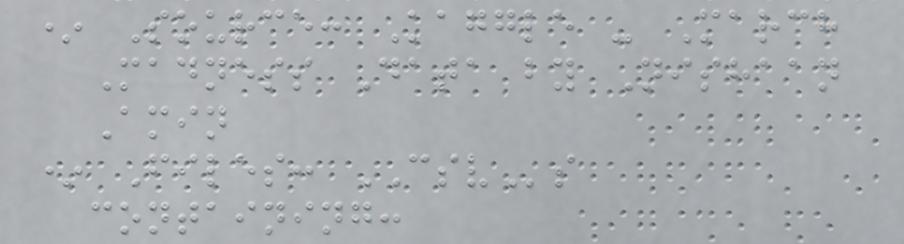* Source: Kaggle - March
Madness Data by Nishaan
Amin
* Files: CSVs
containing:
